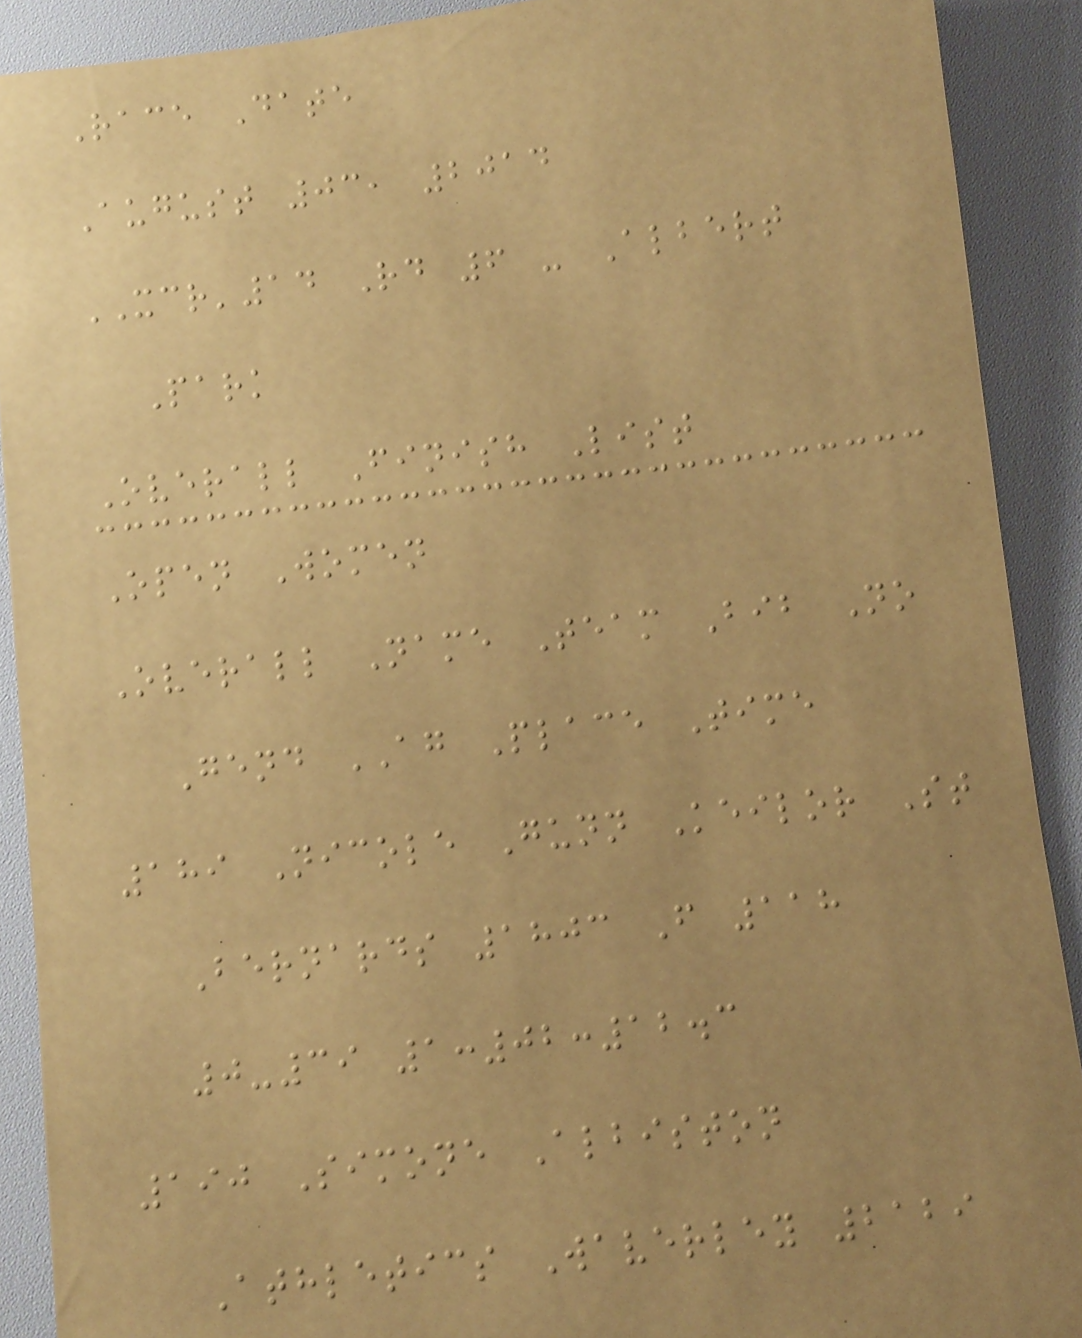Race Date
August 03, 2014
XCR'14 Rd 6 - Albert
Park
Overall Finish List
Open Women
Overall Name Team Bib No
Gend AG Place Time
189 Nicole Gunn Keilor St
Bernards 1803 F 118
0-39 1:02:12.3
190 Simone Albiston
Athletics Waverley 2129
